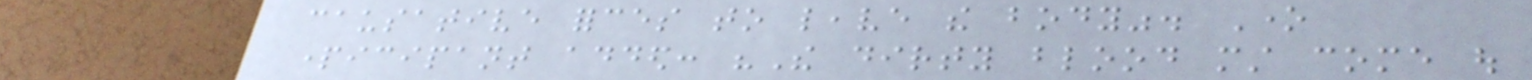causative forces to leave the body". One
participant added: "The dirty blood must come out
